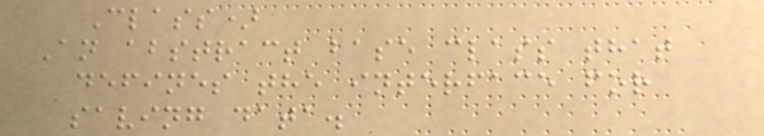Class)
An abstract base class that
defines the interface for
saving data.
